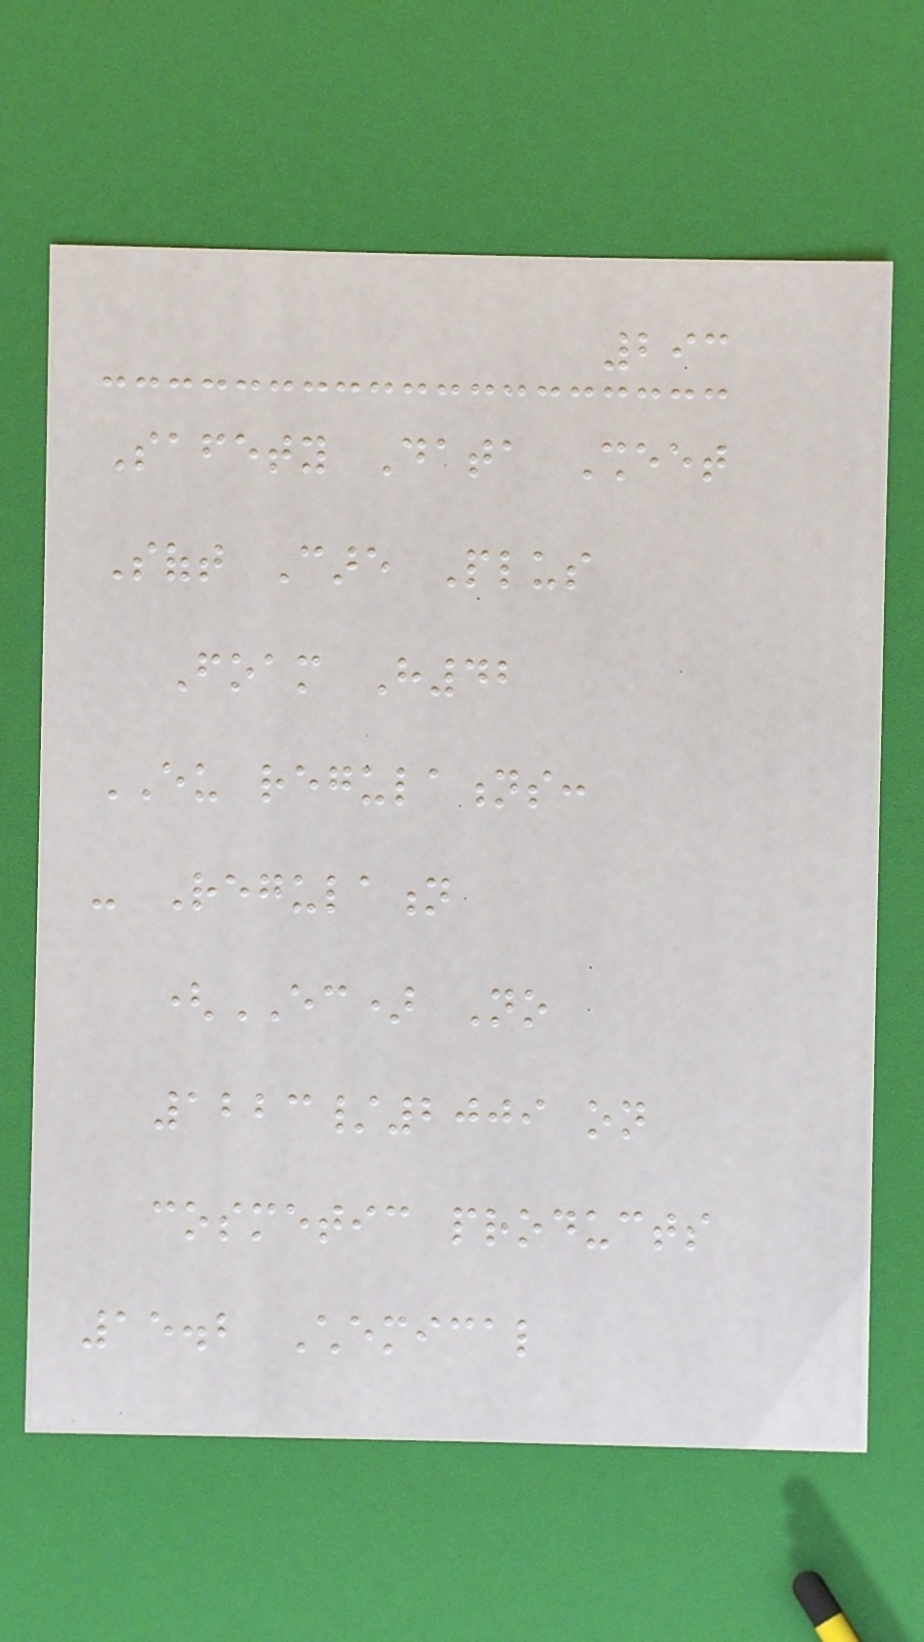293
Safety Data Sheet
Soft Care Plus
Foam H42
EU regulations:
- Regulation
(EC) No
1223/2009 on
cosmetic products
15.2 Chemical
